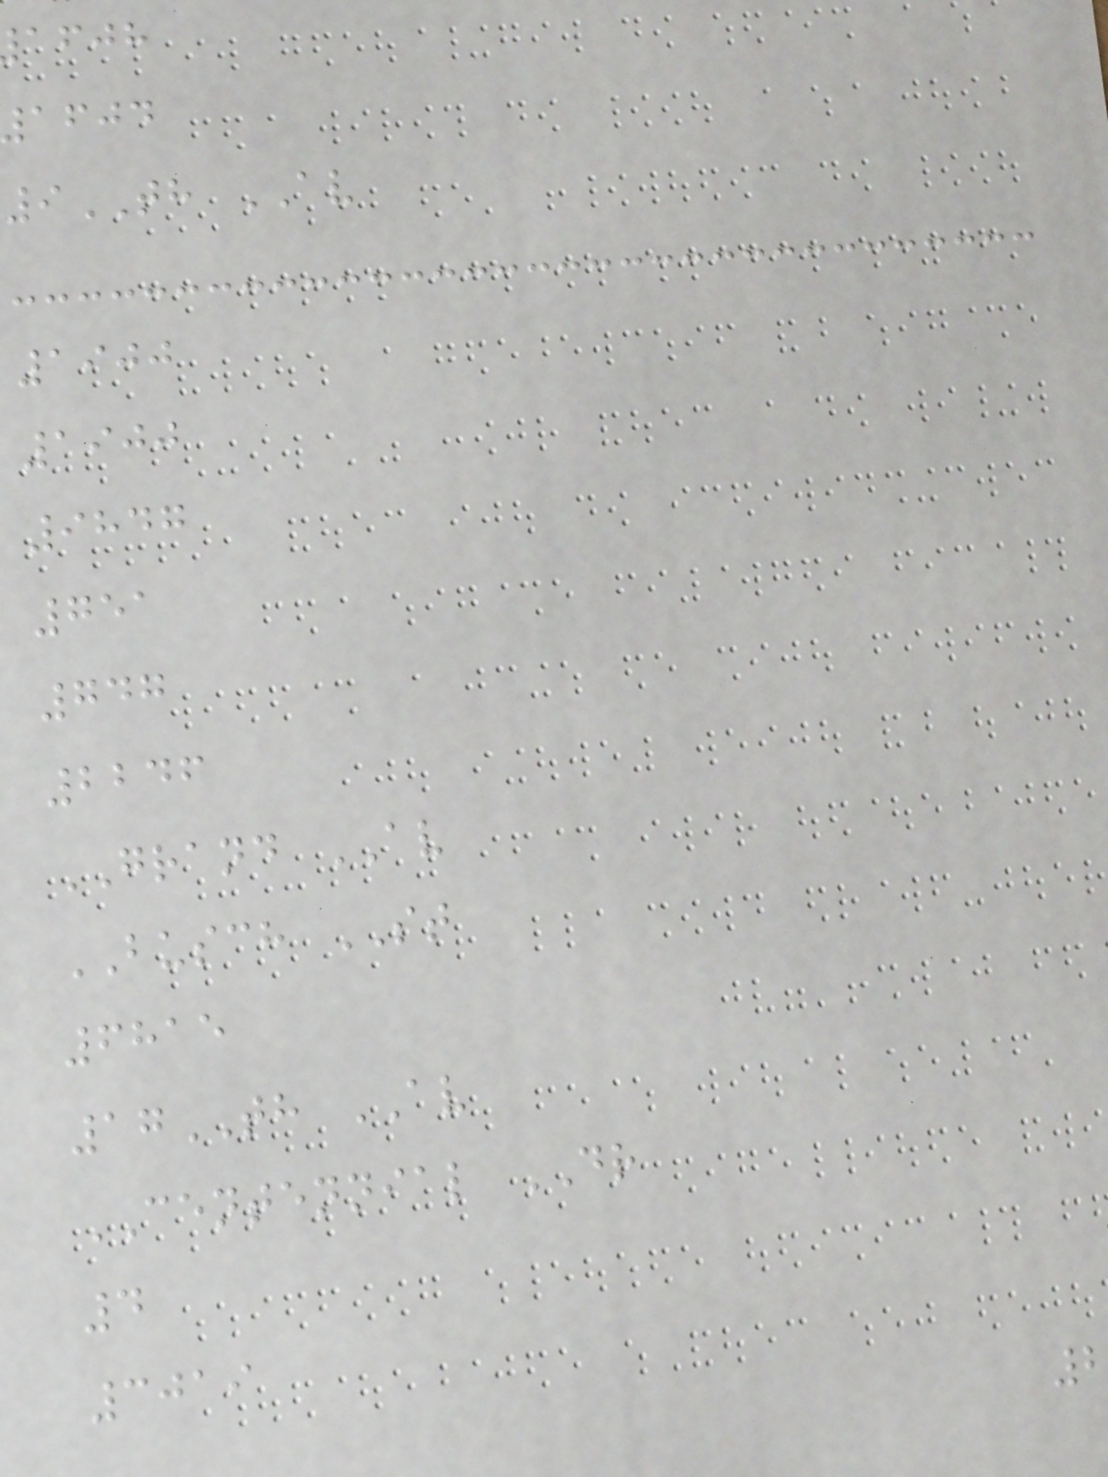afjh
afjd
9TH AV
1900
1900
9847
751
747
2246
GRAND AV
BUSCH ST
6815
17TH AV
CENTENNIAL DR
4
3019
